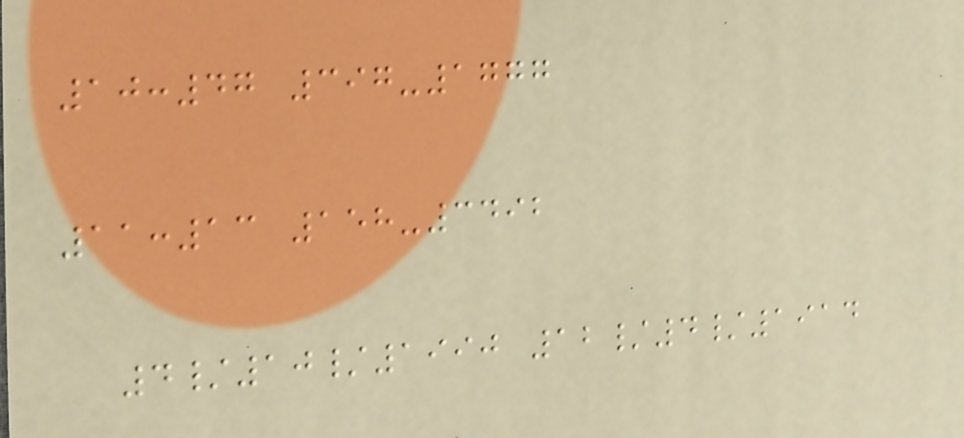10:47 397-1777
11:13 158-3492
4/10/1990 12/4/1914
